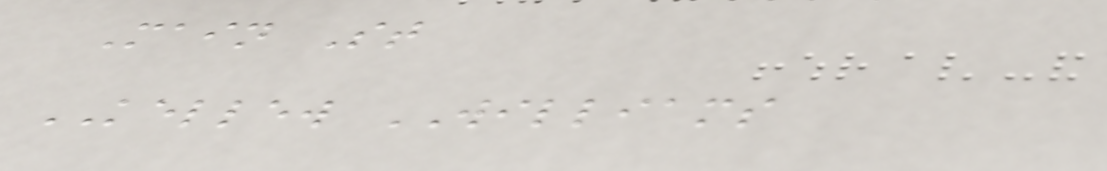Main St
KELLEW WILLIAMS
